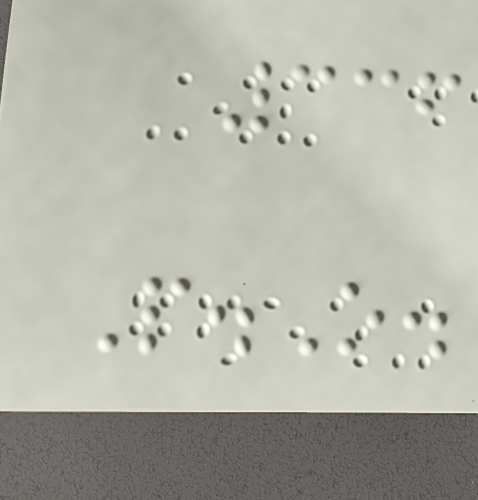336
P.O.
